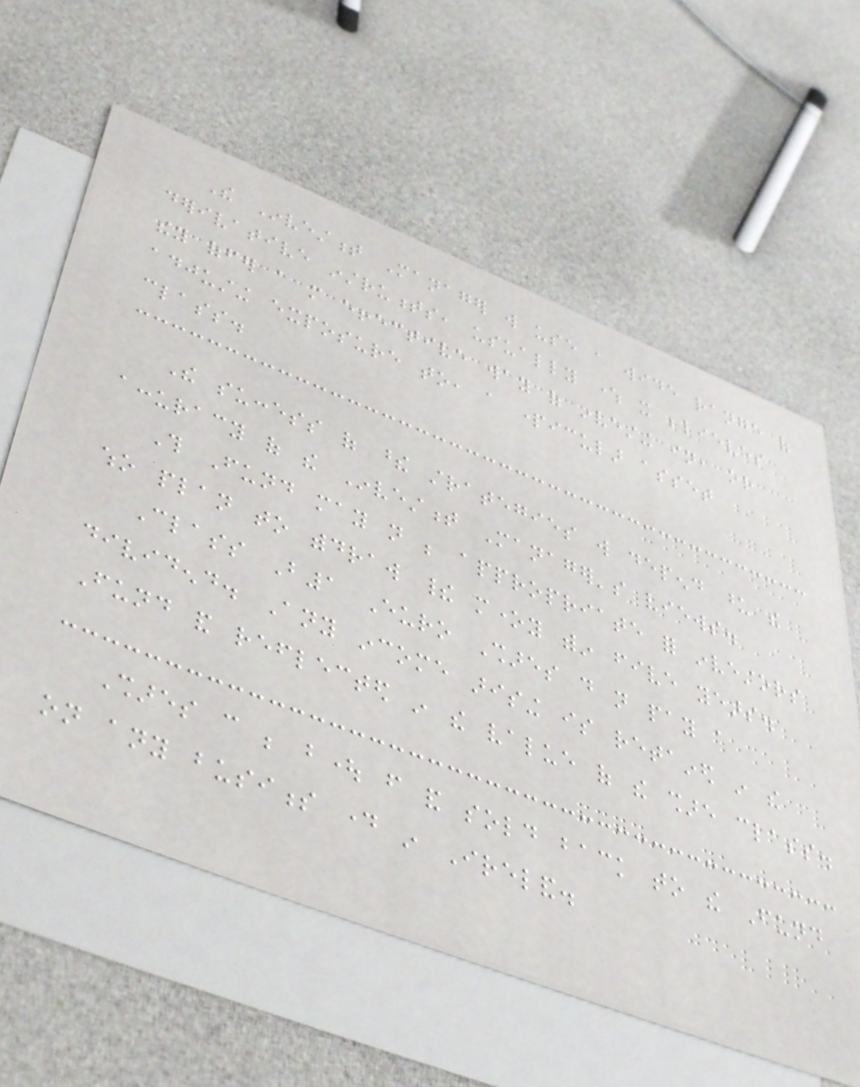The Investment Manager will use a wide range of
derivative instruments, usually where it believes
they offer a more effective way of investing in, or
adjusting exposure to, a particular asset
class.
The success of these strategies will depend upon the
accuracy of the Investment Manager's views.
This Fund may not be appropriate for investors
who plan to withdraw their money within five years.
Class B1 Euro Shares do not pay a
dividend. Any income arising is retained in the
Fund and reflected in the value of the share class.
Shares can be bought from and sold back to the Fund
on any business day in Ireland.
